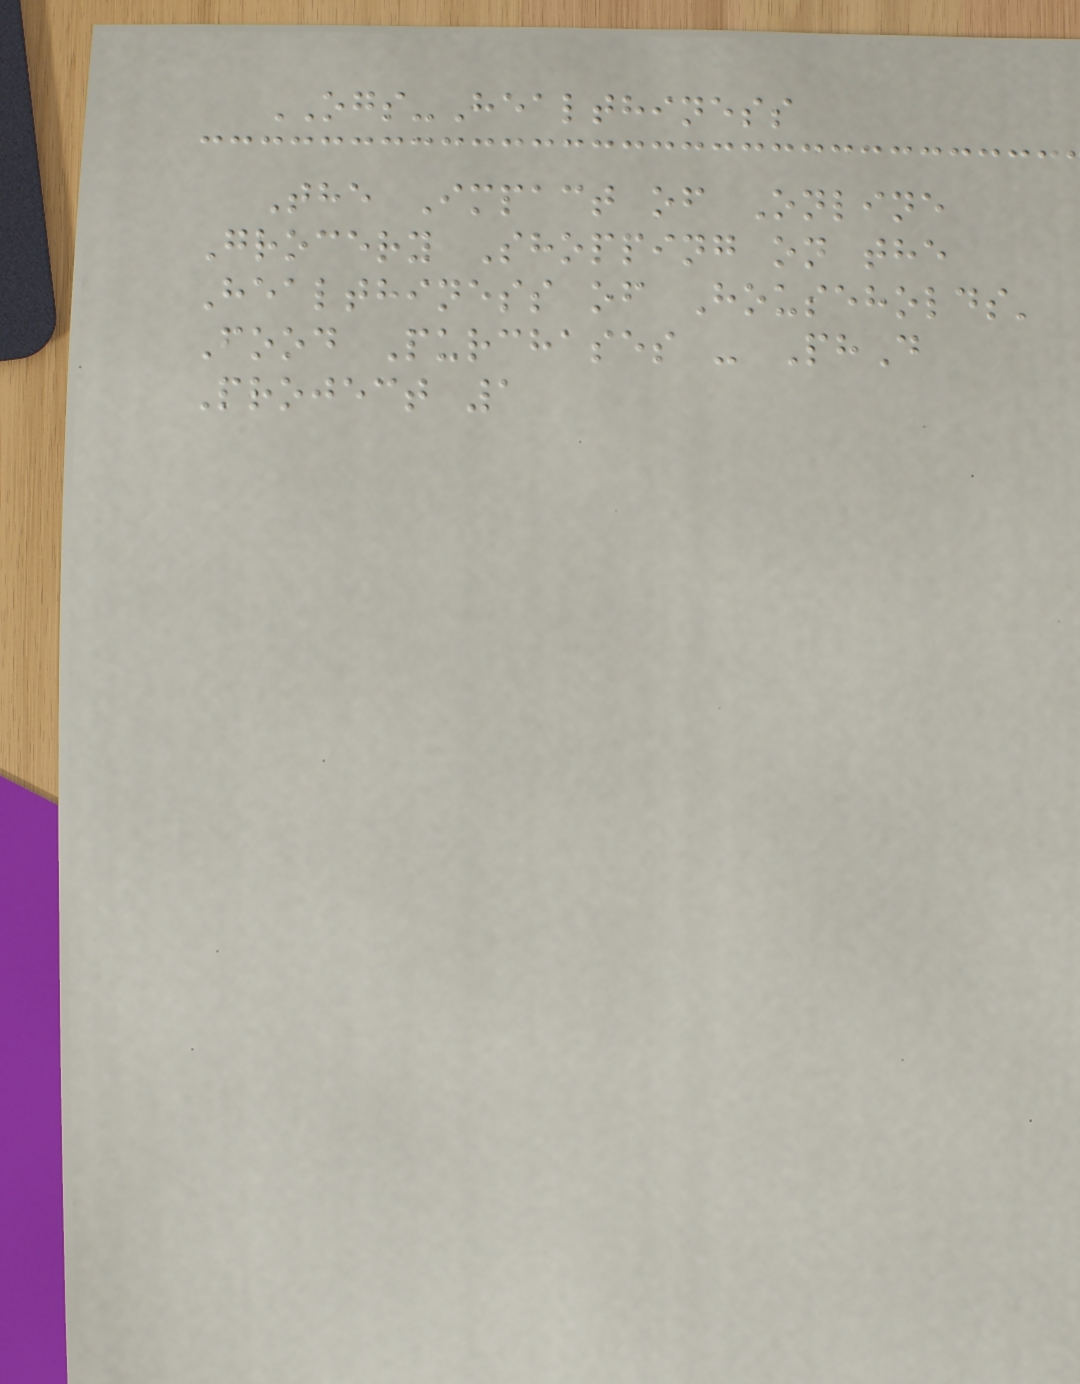OGS-Healthiness
The Impact of Online
Grocery Shopping on the
Healthiness of Households'
Food Purchases - PhD
Project 1
